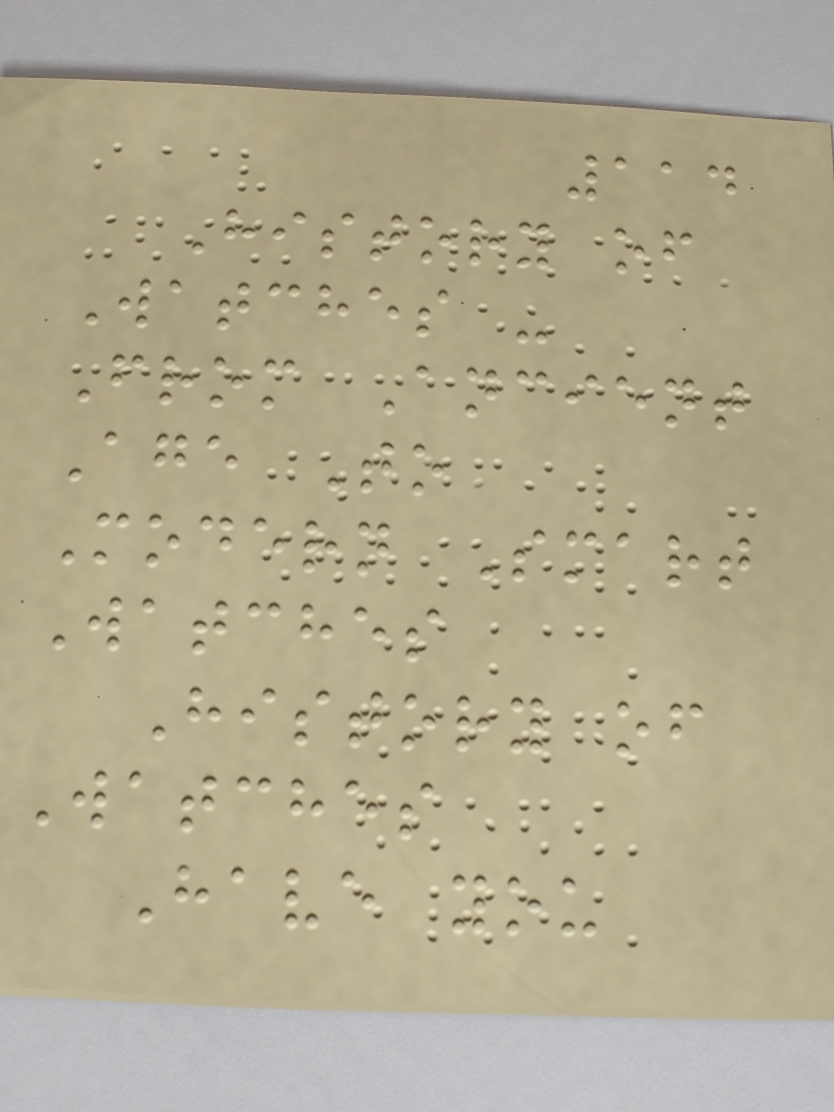114
History of
Watches -
From Ancient
Age To
Modern Smart
Watches
History of
Watches
Have you
